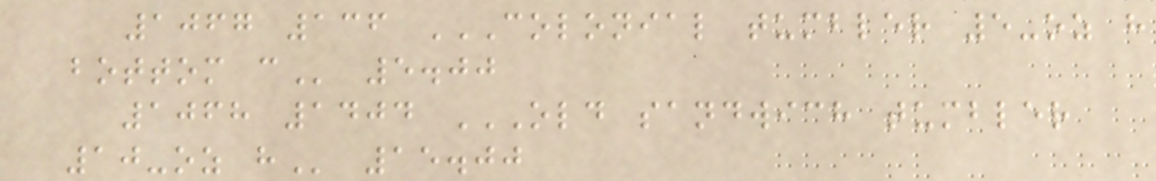1067 136 COLONIAL TUMBLER 5-OZ H
BOTTOM C 5.00
1068 1404 OLD SANDWICH TUMBLER
10-OZ H 15.00
